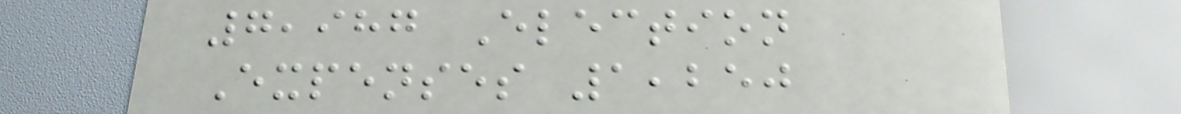7,987 Election
Expenses 1,250
